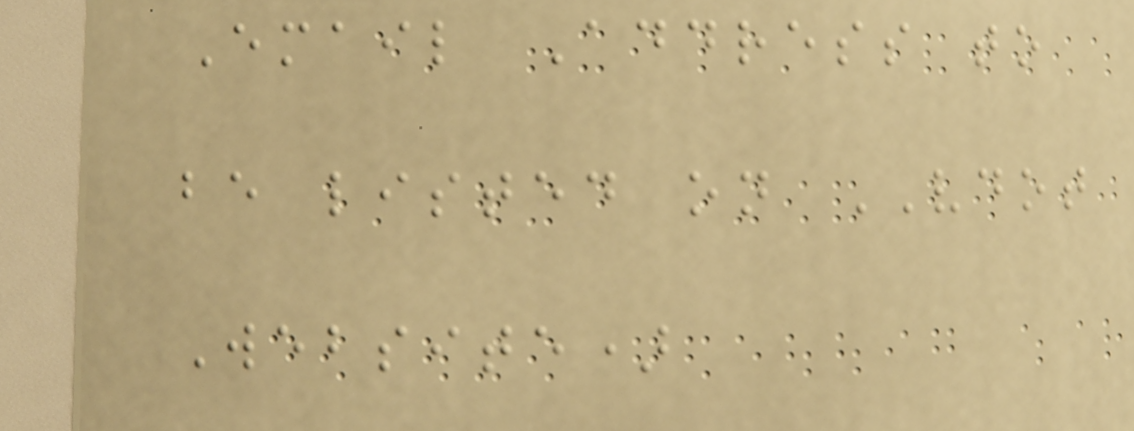Email Address to
be listed on VDOT
Website)
